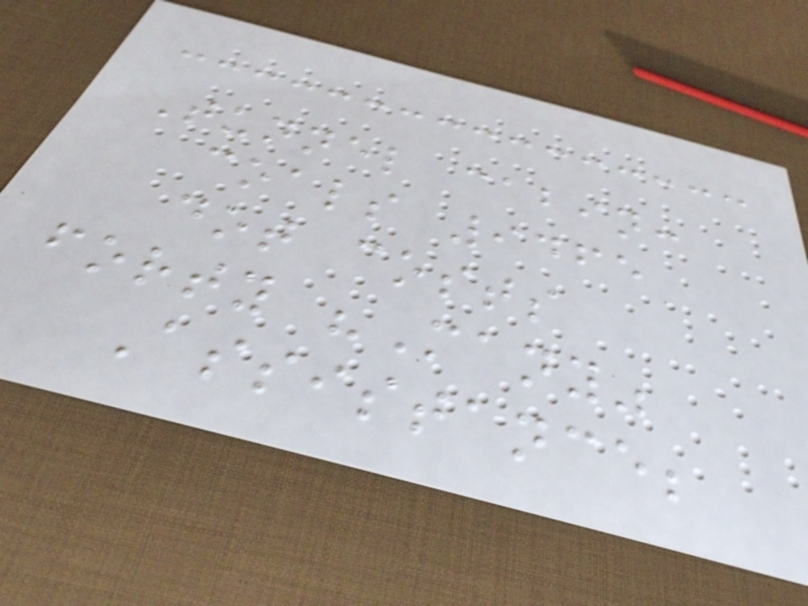Tunnel cabin:
coals 9465
dot costs
forty "Many"
Assistance;
